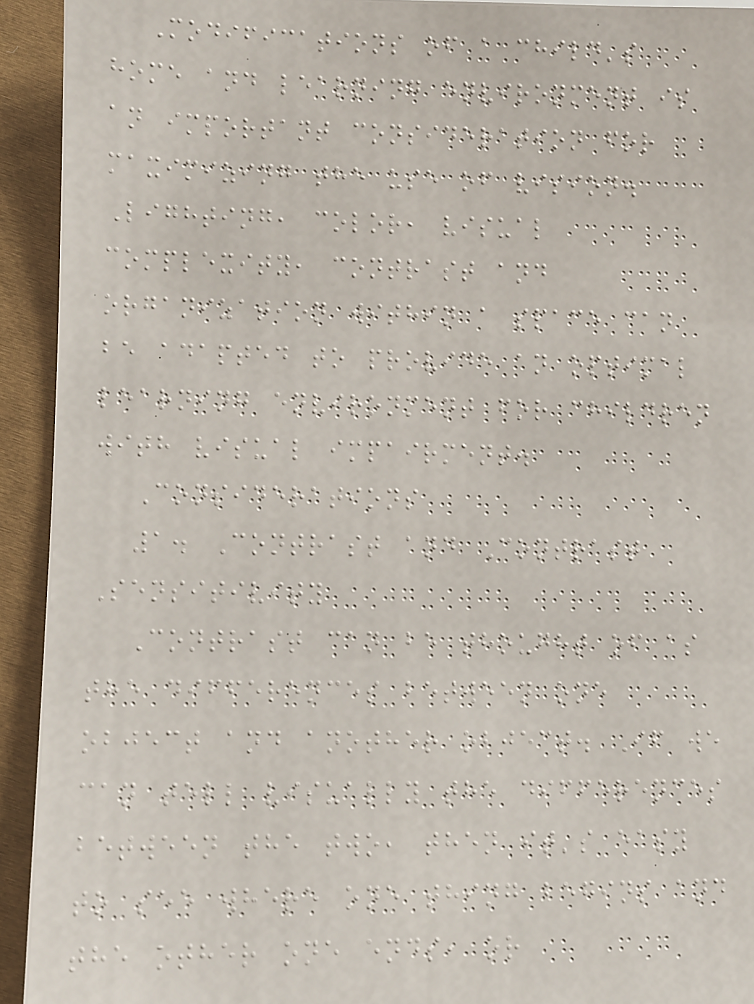Modifications of a child's
home and learning environment is
an important consideration for
maximizing the use of vision.
Lighting, color, visual
complexity, contrast and
organization within a space can
be adapted to provide an optimal
learning environment for children
with visual impairment.
Considerations
1. Contrast and Contrast
Sensitivity
Contrast can be thought of as
the differences between one
object and another object. If we
can tell visually the differences
between the two, then it's easy
to see where one thing begins and
the other one ends, or
